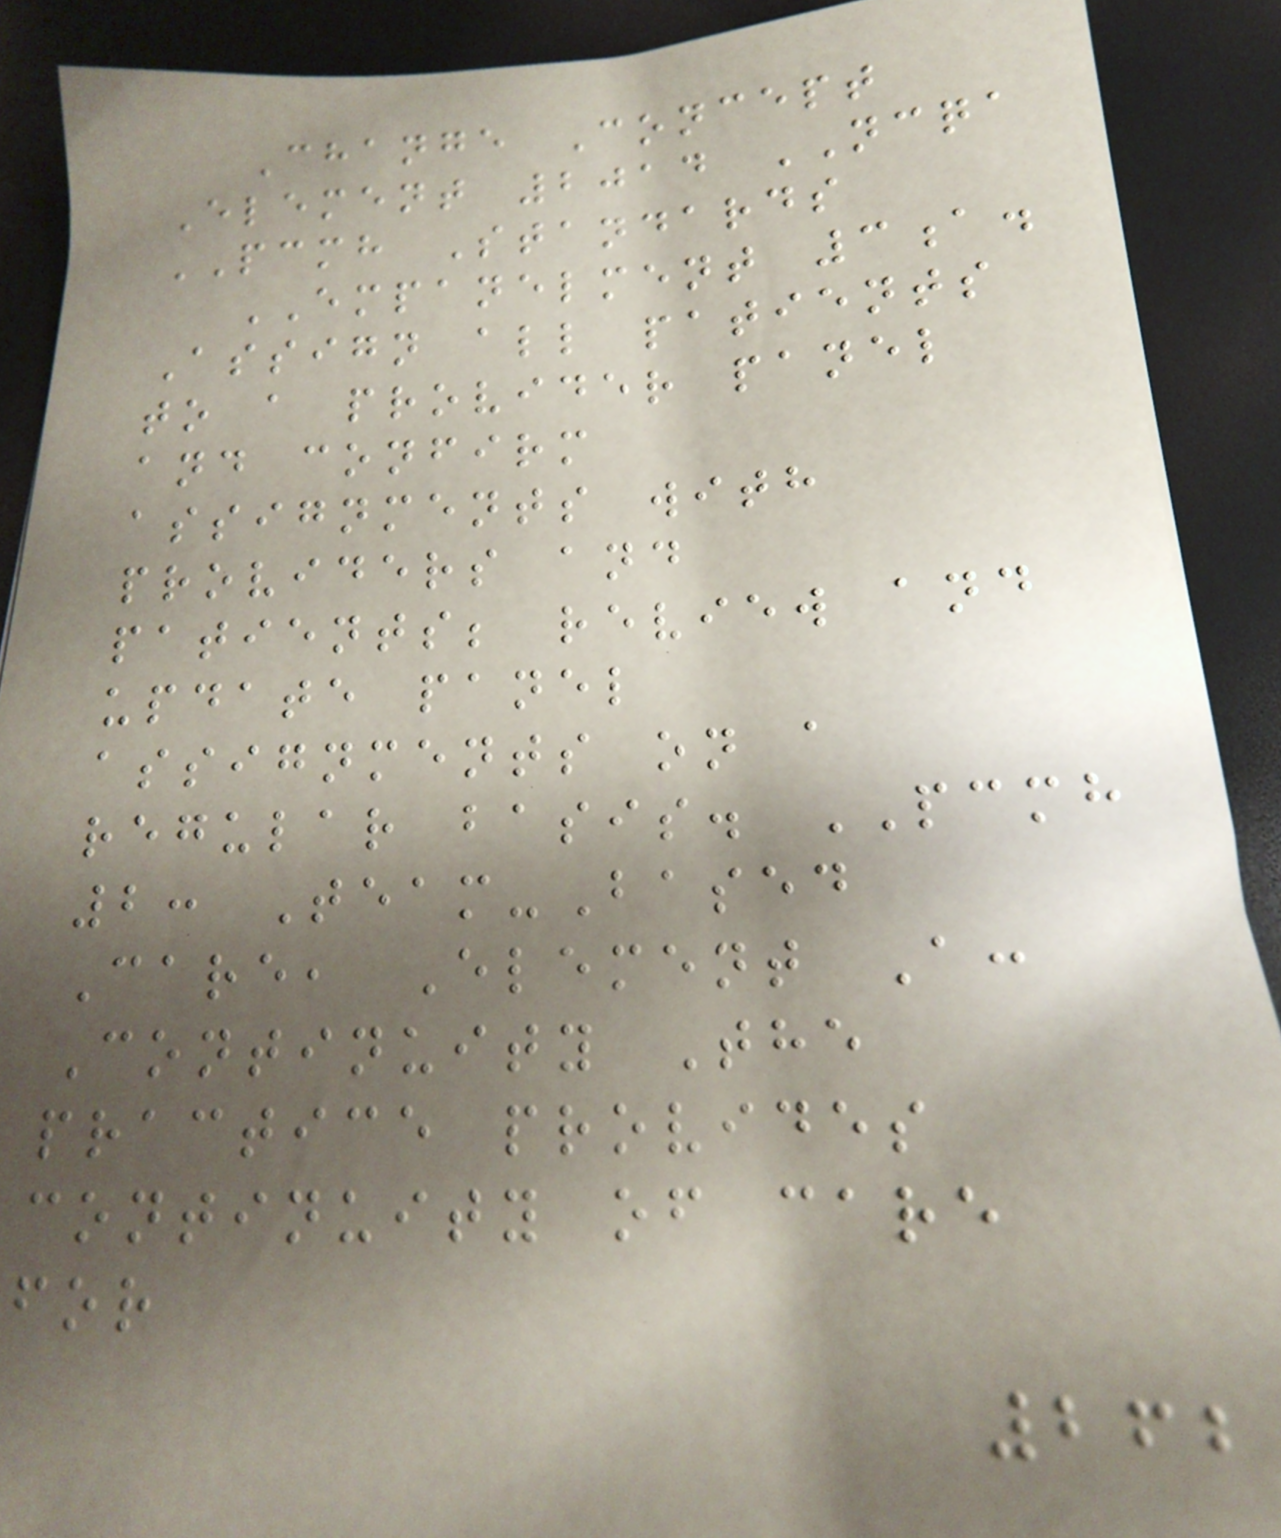Change Concept
Element 2014 NCQA
PCMH Standards
EMPANELMENT 3a.
Assign all patients
to a provider panel
and confirm
assignments with
providers and
patients; review and
update panel
assignments on a
regular basis. PCMH
2: Team-Based
Care, Element A:
Continuity The
practice provides
continuity of care
for
262
